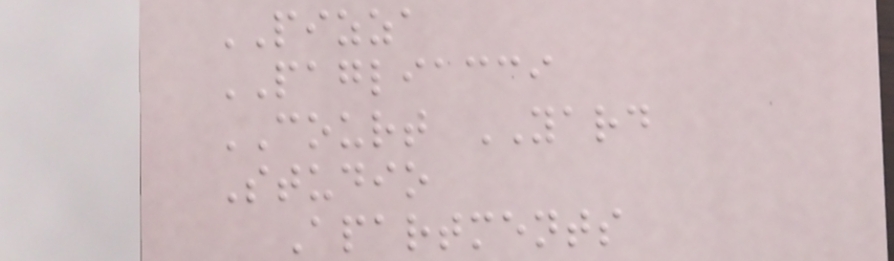PIZZA
PAGLIACCI
COURT YARD
Studio
Apartments
